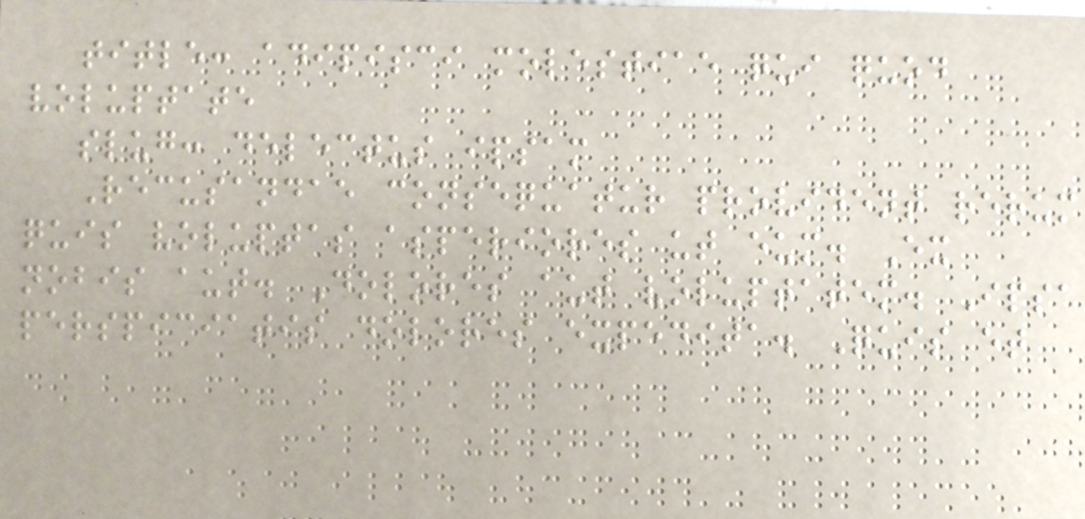title: adipisci molestiae qui quod
voluptate
slug: delectus ipsam
Recusandae consequatur provident rerum
quis voluptas asperiores ut eum. Ex
nobis aut. Dolores aut voluptatem. Ipsa
perspiciatis dolores expedita. Quis et
